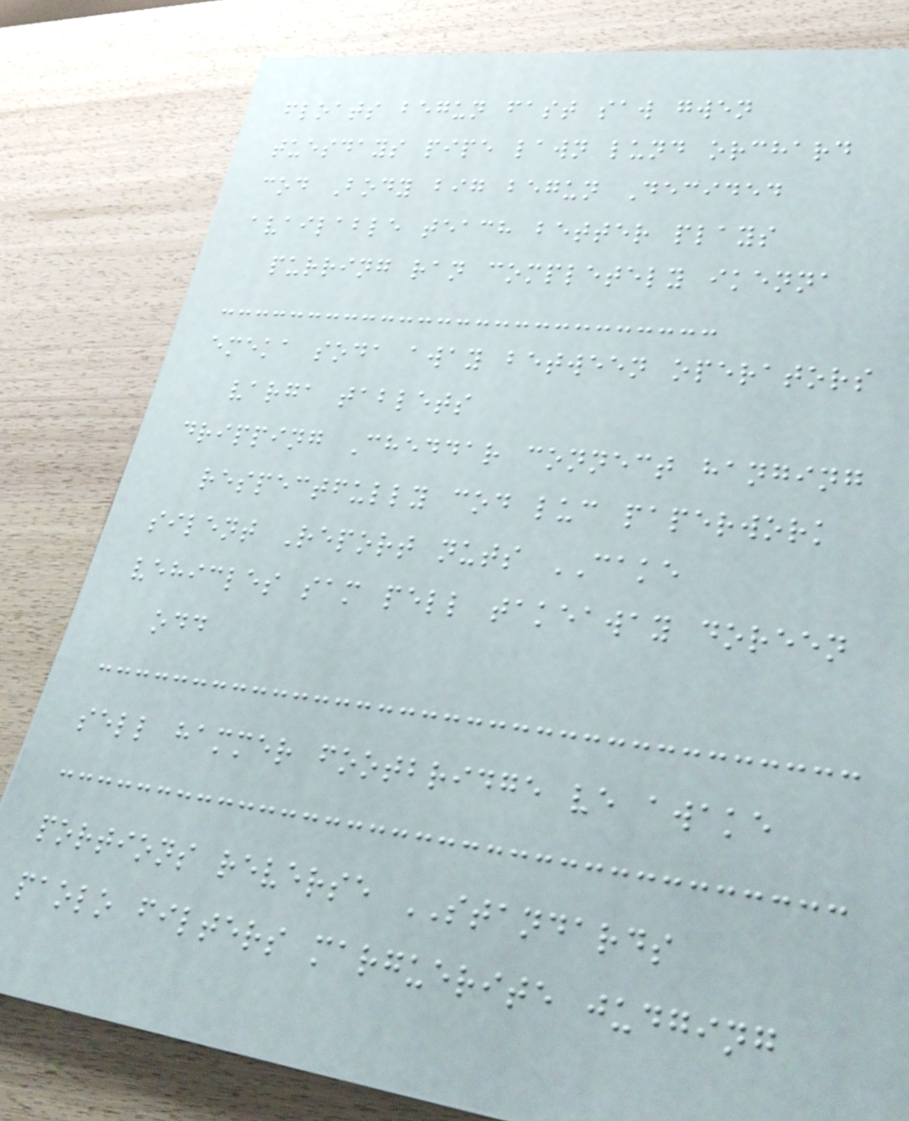floats begun fast saw gwen
tuesdays pipe lawn lund orchard
cod Body big begun Decided
available teach better plays
purring ran completely ikenna
emeka soda away between operators
varga tablets
dripping Cheddar connect hanging
respectfully cod luc paperwork
silent Report nuts CAKE
vehicles sam pell takeaway doreen
odd
sell hammer footbridge ve awake
portions reverse STANDARDS
paolo filters marguerite judging
